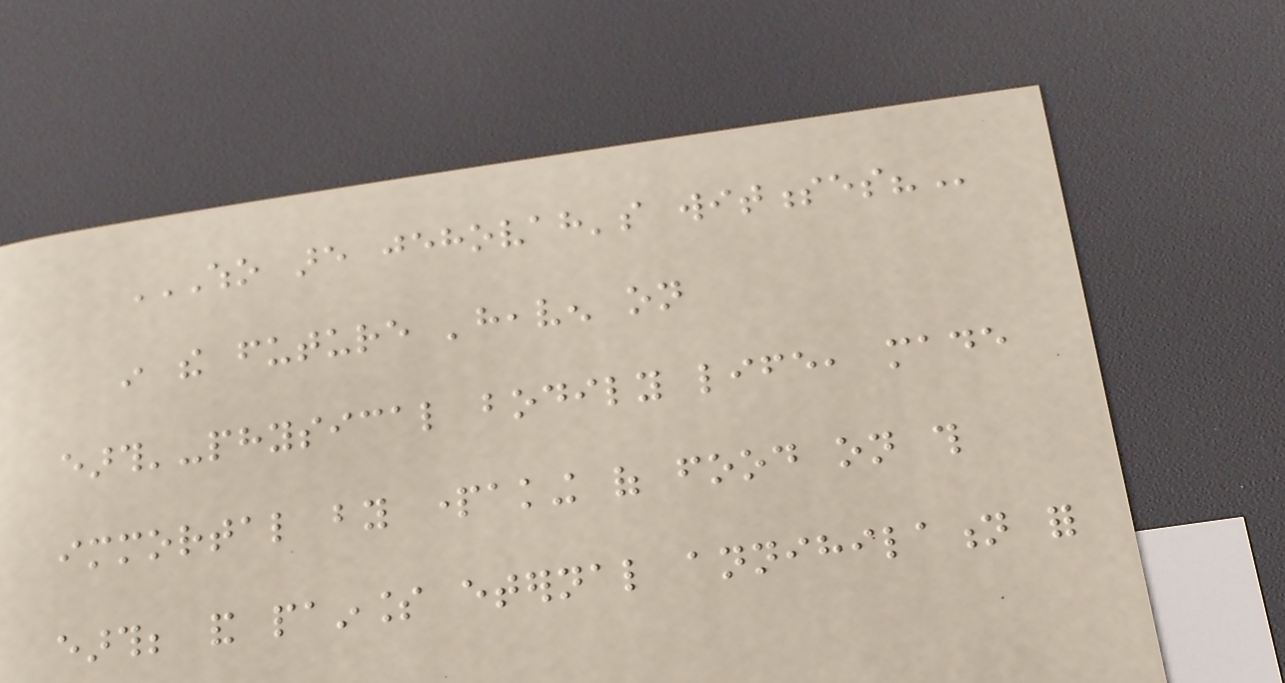WHO ARE JEHOVAH'S WITNESSES?
in the future 'heaven on
earth'-physical bodily life, made
immortal by partaking of food on this
earth; and painless eternal annihilation for
